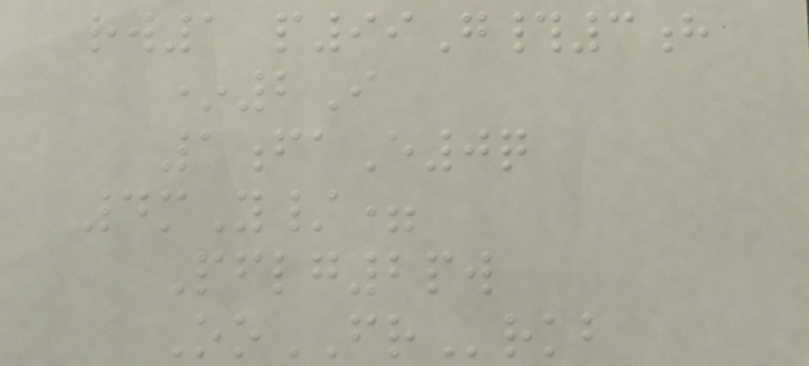rw1 p99G#3h
*2I
1faE0q
4mY/=
Pflg2pw
OoFRrkb
